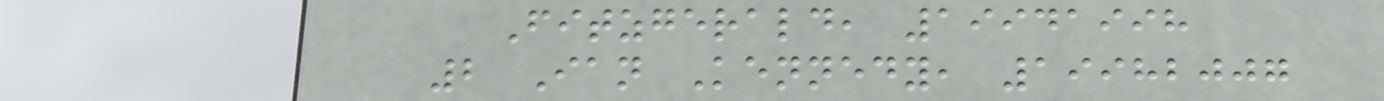Fitzgerald, 19941998
2 Ian Kennedy, 19982007
